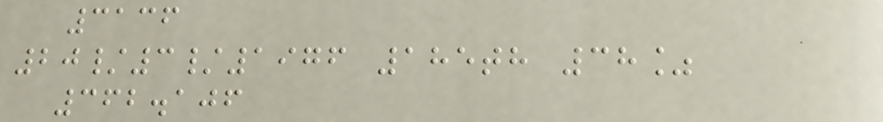3136
20/3/1976 185th 38%
362.106
